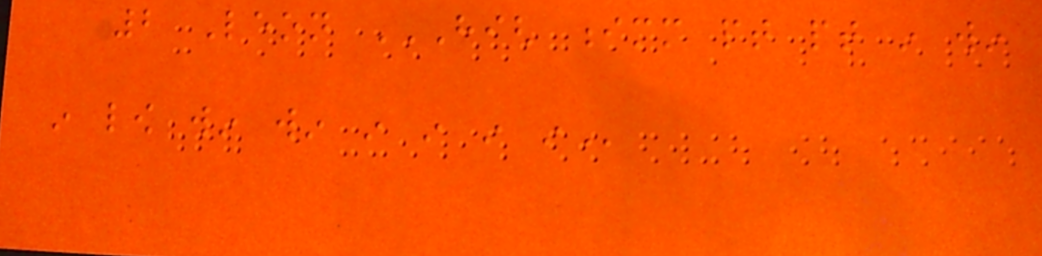2 Leon HIGH IMM PT PT IN WIN
IN LOW WIN WIN IN IN IN IN
